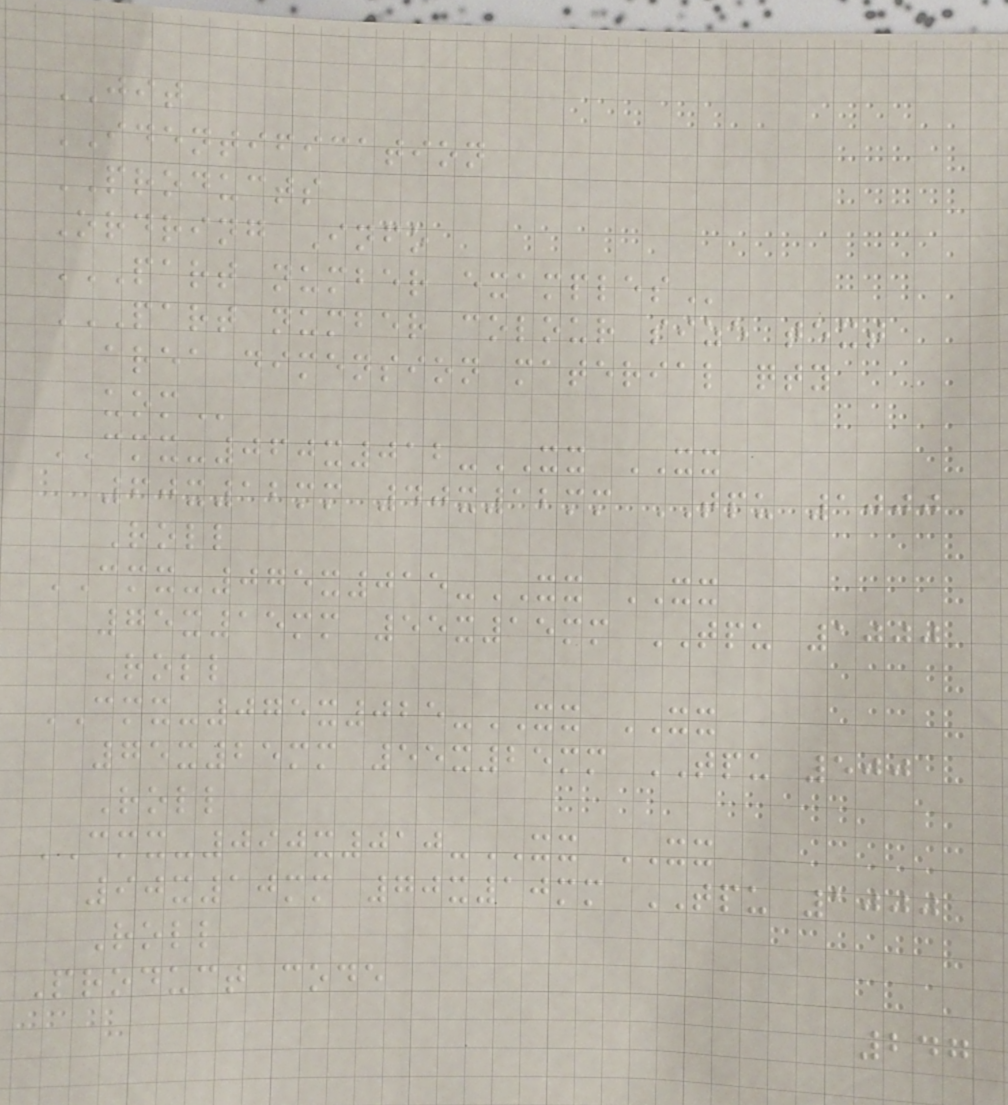JIT
IDENTIFICATION
PRODUCTS
Ordring Info
PART NUMBER EXAMPLES
PART NUMBER COLOUR SIZE TEXT
AREA DIMENSION MATERIAL QTY
UOM
CMX-060x012-XX XX
60x12mm 40x12mm TPU 1000
Roll
CMX-075x015-XX XX
75x15mm 55x15mm TPU 1000
Roll
CMX-075x025-XX XX
75x25mm 55x25mm TPU 500
Roll
CMX-090x010-XX XX
90x10mm 70x10mm TPU 1000
Roll
Product code
247
